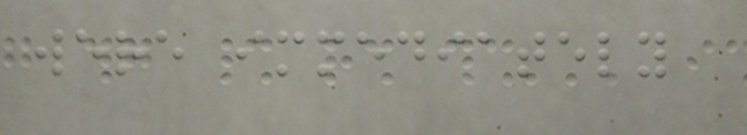were immediately
